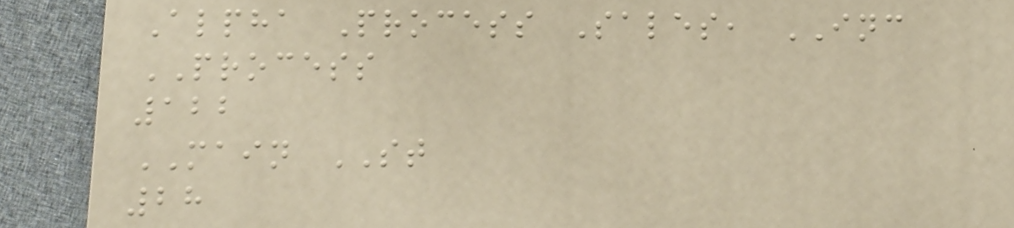Alpha Process Sales, INC
PROCESS
122
MAIN ST
28
